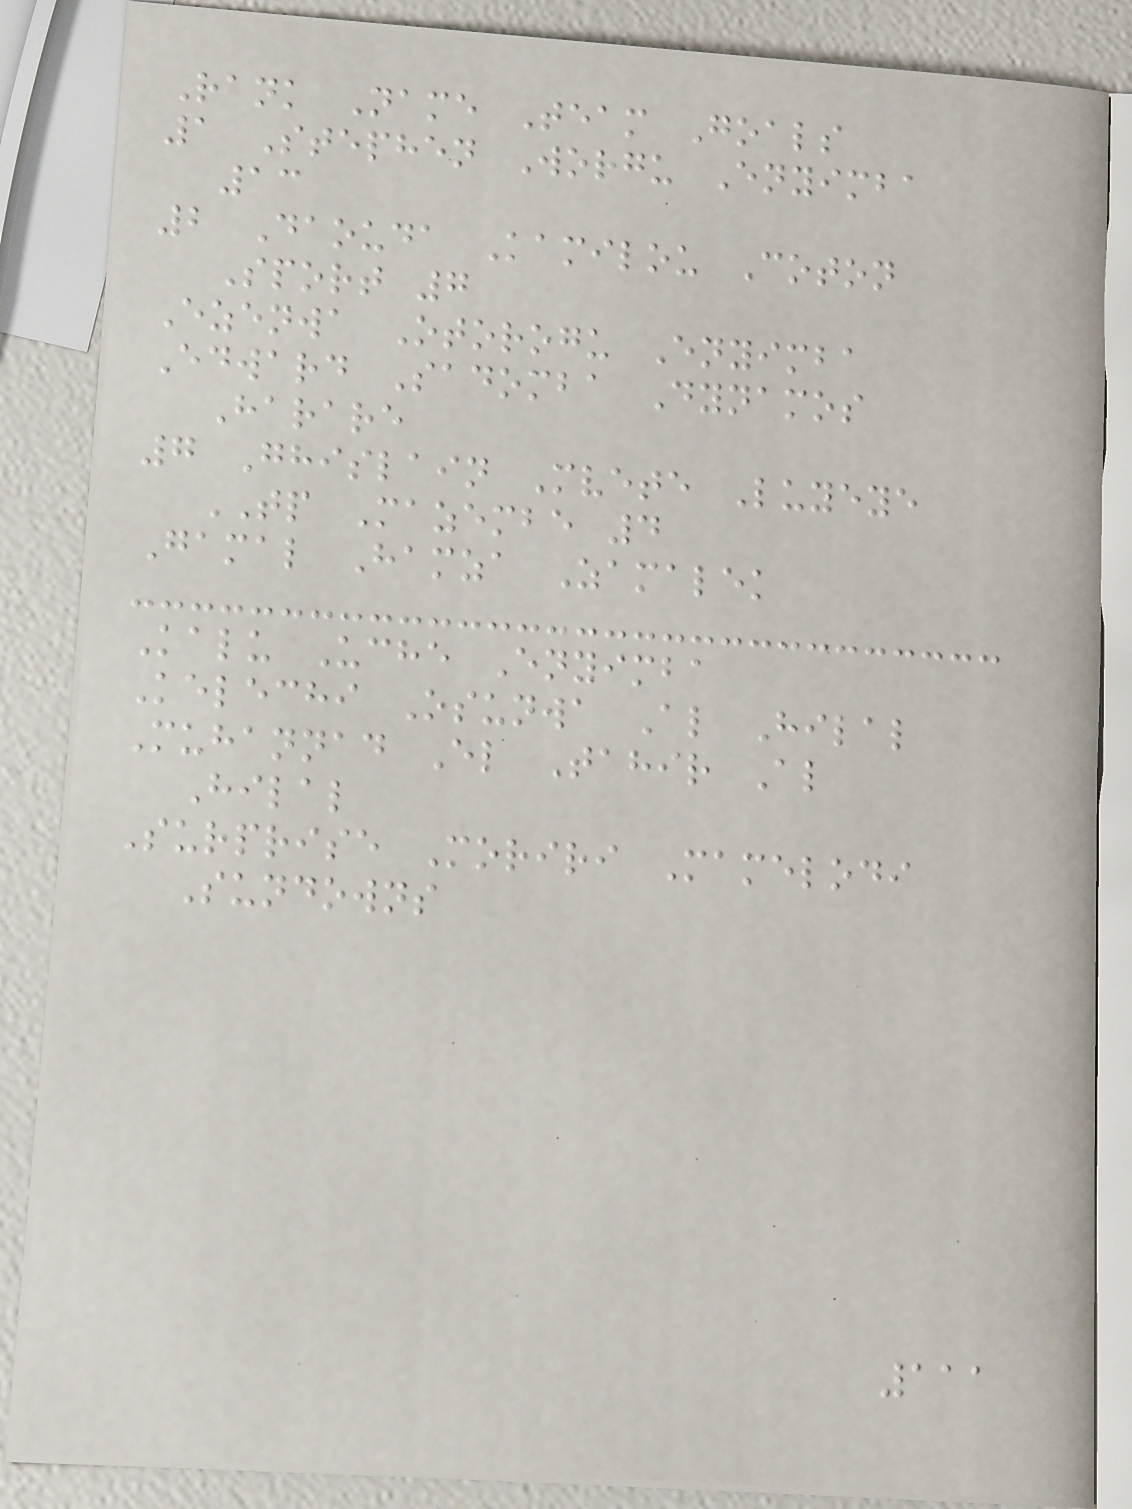Rank Name Team Goals
1 Stephen Worgu Enyimba
13
2 Daouda Kamilou Coton
Sport 7
Ezenwa Otorogu Enyimba
Edward Sadomba Dynamos
Harare
7 Ghislain Mvete Luyeye
TP Mazembe 4
Gamal Hamza Zamalek
Kalu Uche Enyimba
Kelechi Osunwa Al Hilal
Muhannad El Tahir Al
Hilal
Surprise Moriri Mamelodi
Sundowns
111
